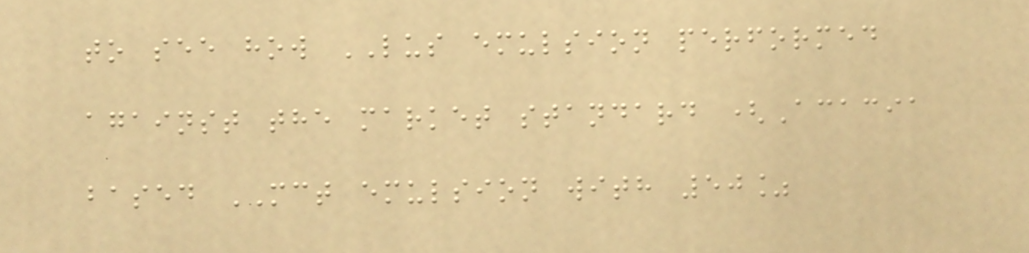to see how LUS emulsion performed
against the market standard (Acacia
based MCT emulsion with 50%
